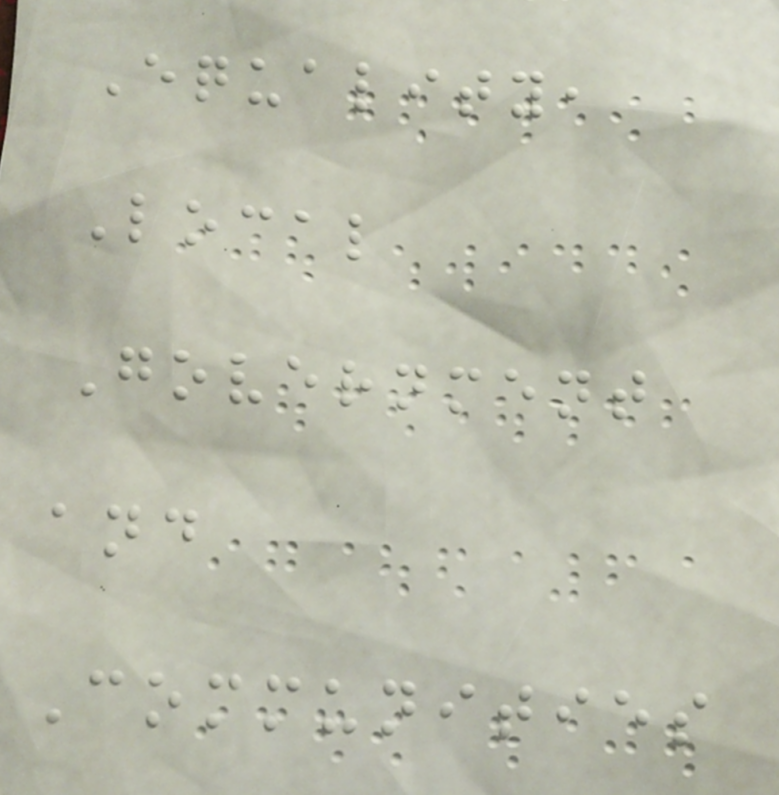Equality,
Local
Government
and
Communities
